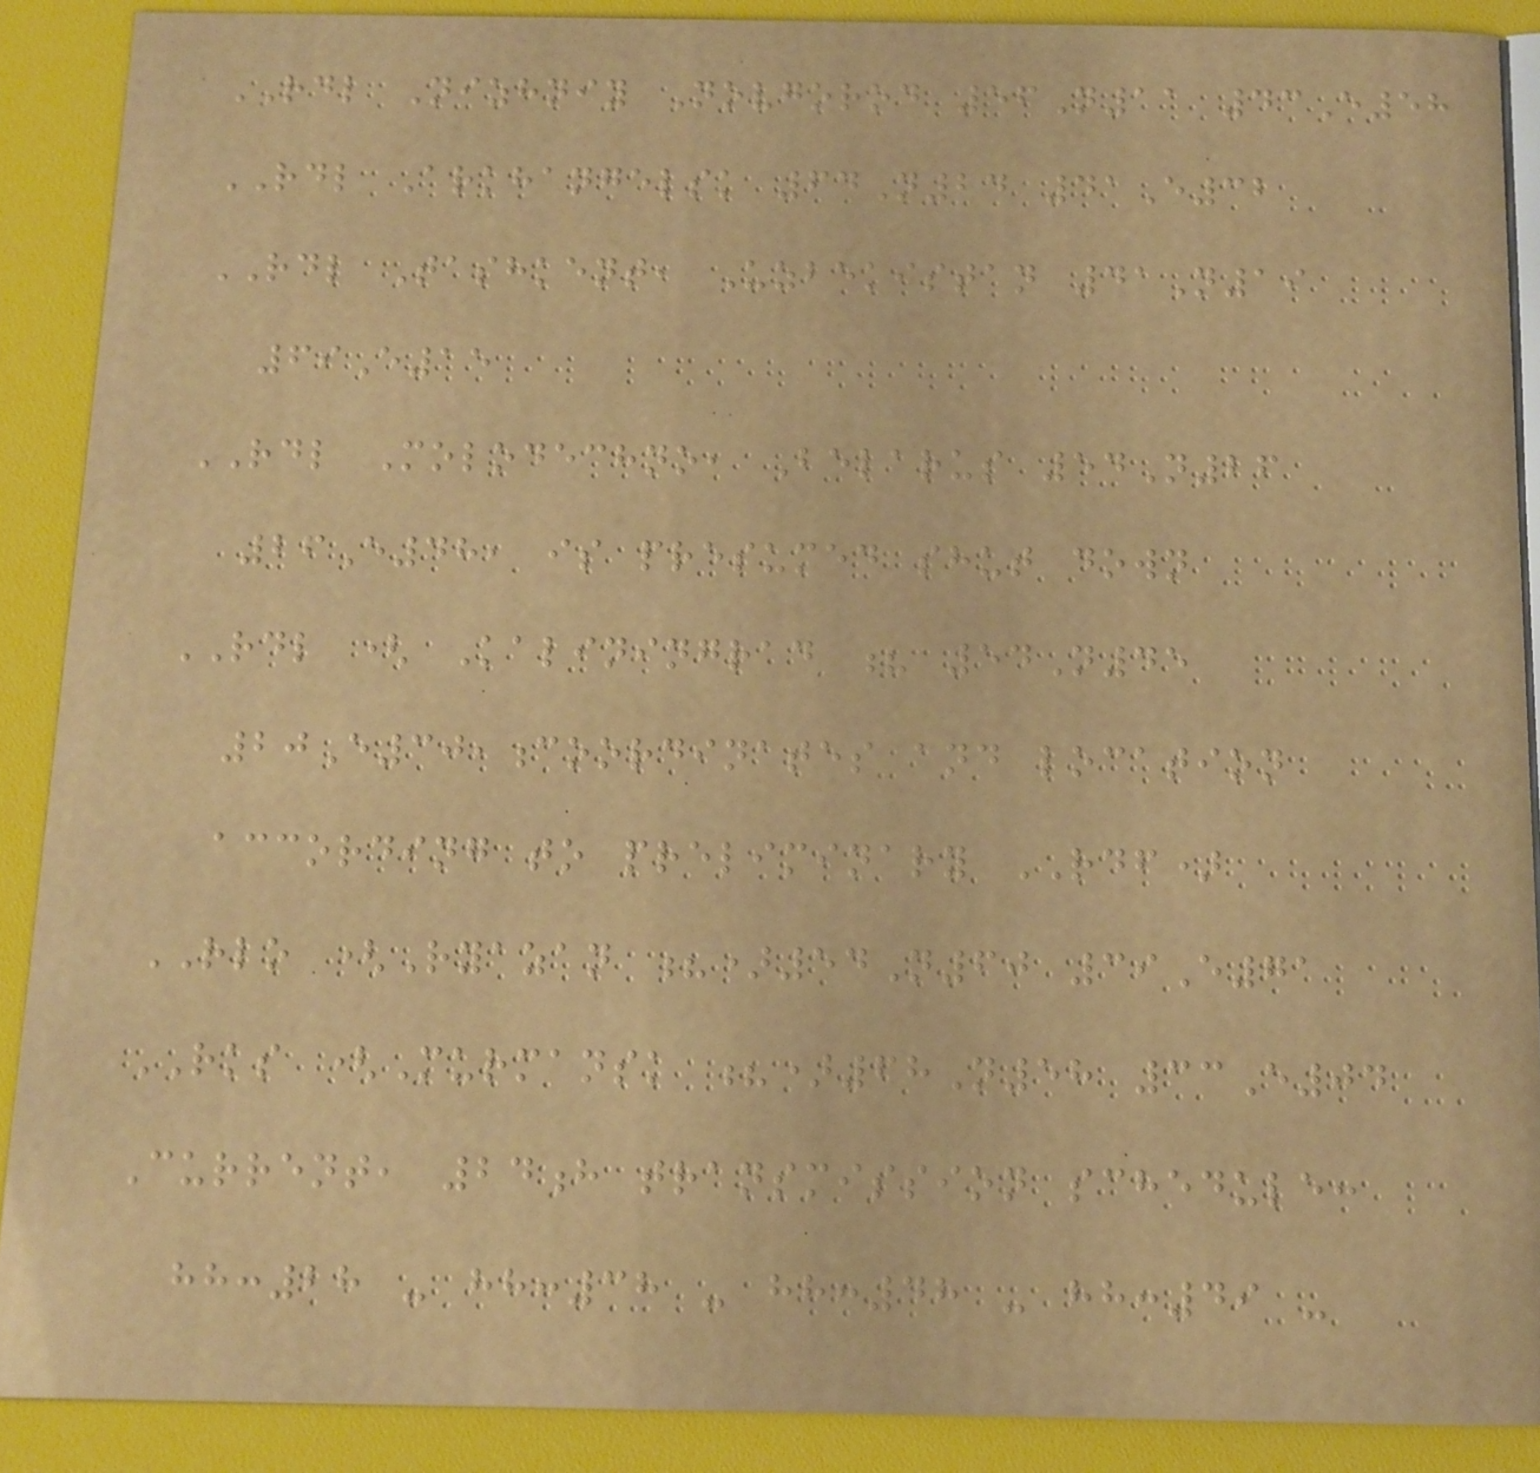RDL Nizhniy Novgorod 56N11 43E58
RDL Arkhangelsk 64N24 41E32
RDL Tashkent, Uzbekistan 41N19
69E15
RDL Molodechno, Belarus 54N26
26E48, is presumed shut down
RDL ( Kaliningrad ? 54N45
20E30,coordinates and location
according to preliminary RDF)
RLO (Ryazan ?)54N60 39E71
RKS (Murmansk ?)68N58 33E04
Current, 24h transmission schedule:
hh:28 - hh:38 - hh:48 - hh:49 -
